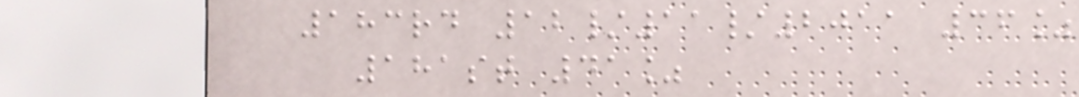183rd 12/11/2011 36%
181st 41%
